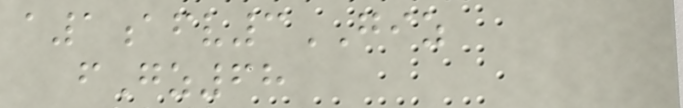a1afv3GIZ
fGz68
